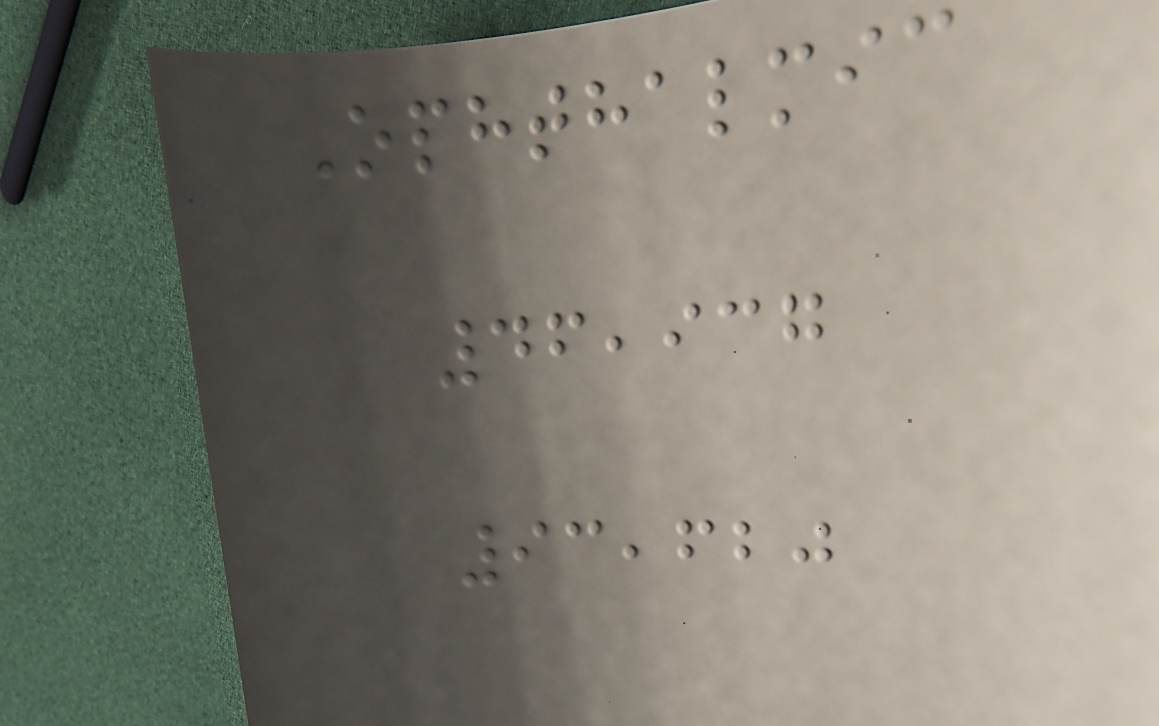Ophthalmic
46,937
93,620
